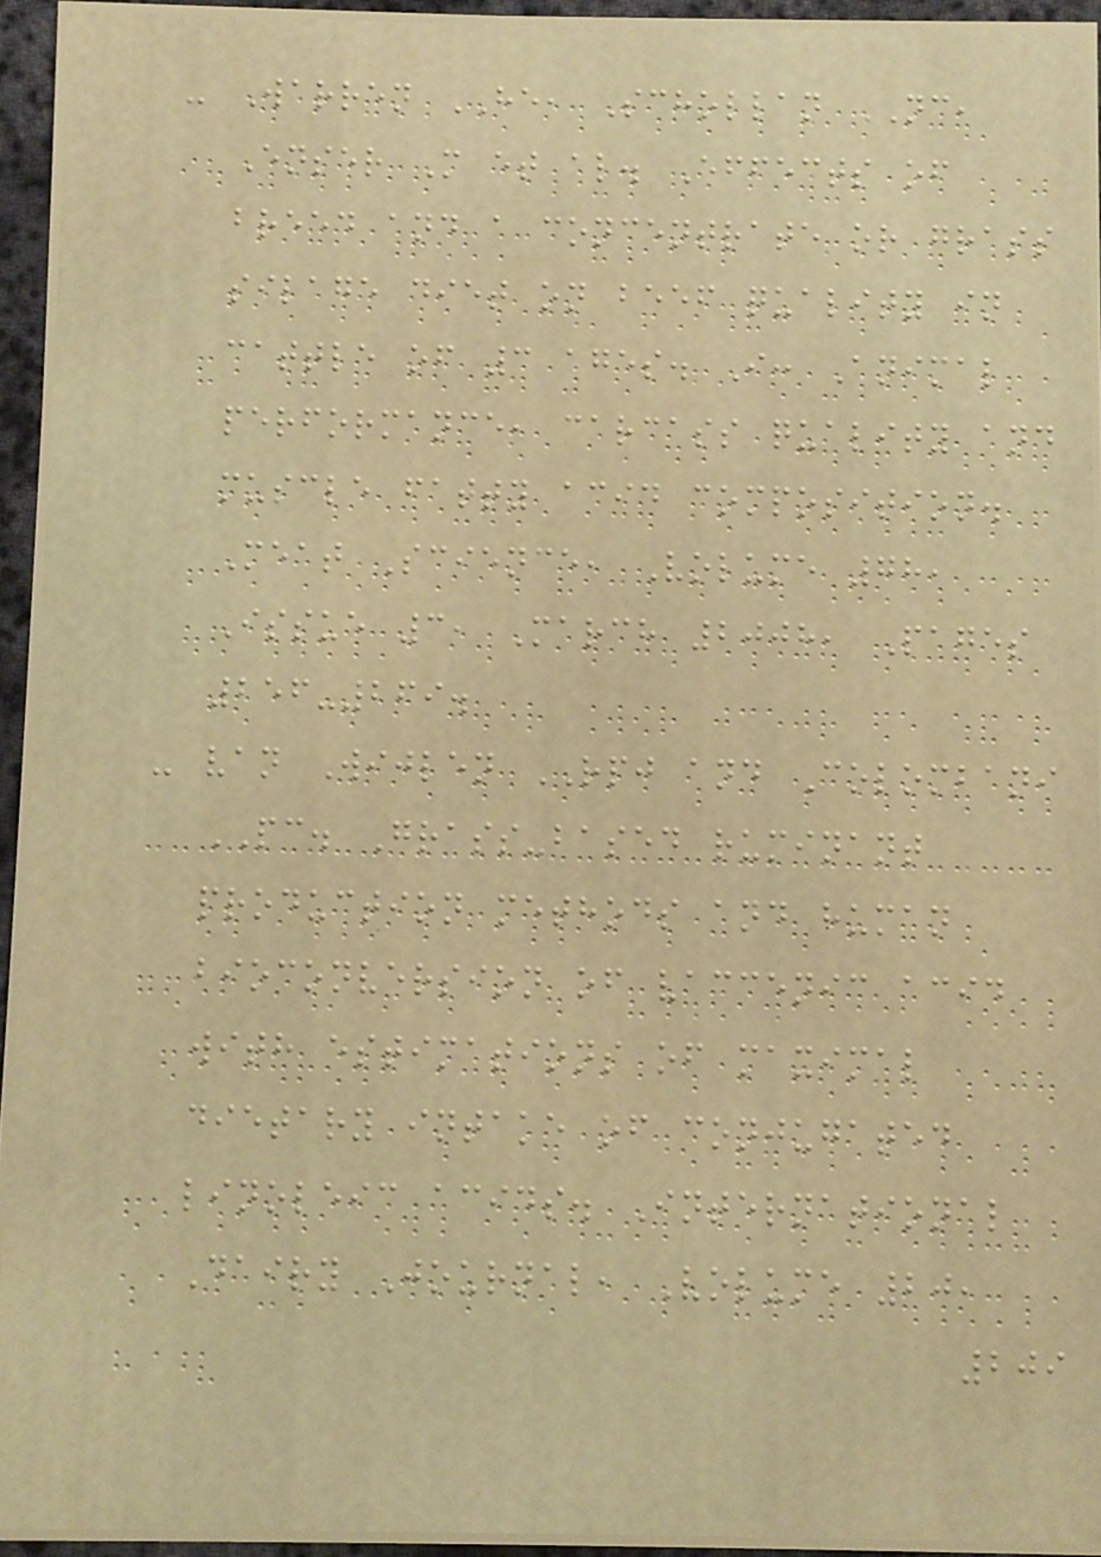- Warren HE, Schollan NC,
Enser M et al. Effects of
breed and a concentrate or grass
silage diet on beef quality in
cattle of 3 ages. I: Animal
performance, carcass quality and
muscle fatty acid composition.
Meat Science, Volume 78,
Issue 3, March 2008, Pages
256-269.
- van Wijlen RPJ and Colombani
PC. Grass-based ruminant
production methods and human
bioconversion of vaccenic acid
with estimations of maximal
dietary intake of conjugated
linoleic acids. International
Dairy Journal, Volume 20,
209
